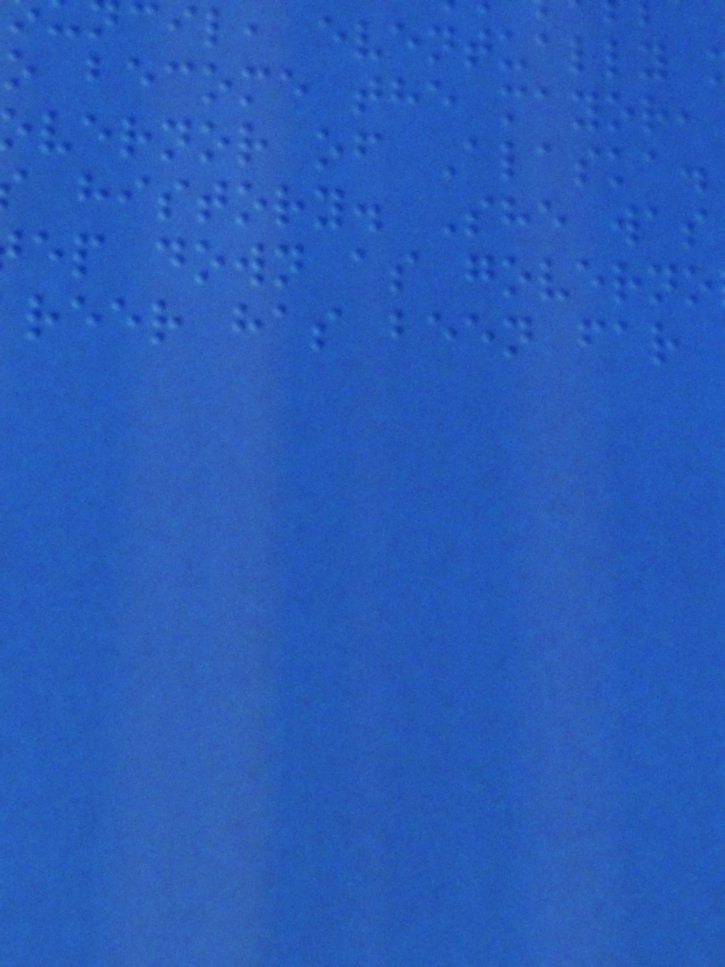cil, eventually
o become the mayor,
vernor of Alaska.
history. She was
ep down as governo
reer has been far
